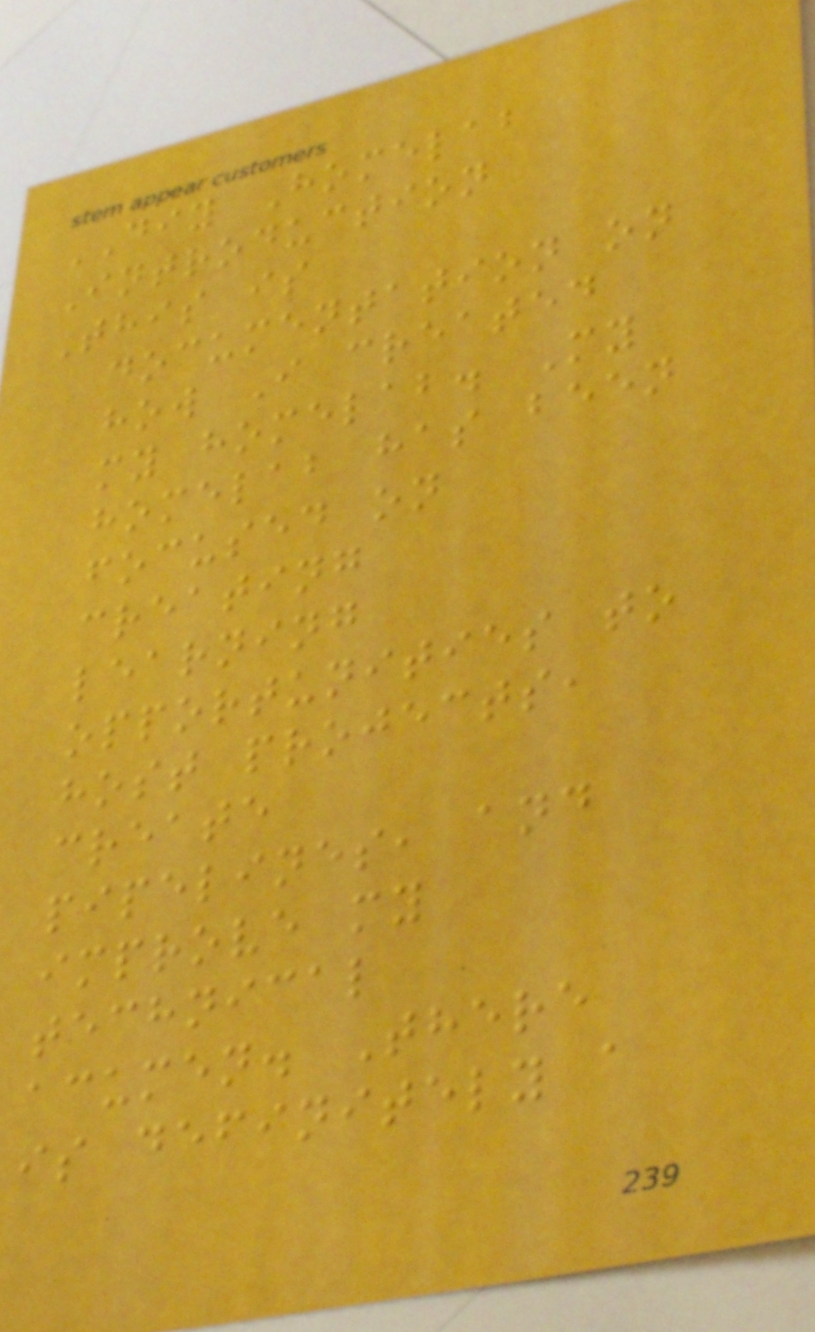DIY Homelab
Introduction
This is
documentation on
how I created
my homelab. My
homelab has been
focused on
creating
learning
opportunities to
host projects,
create
pipelines, and
improve my
technical
acumen. There
is definitely a
